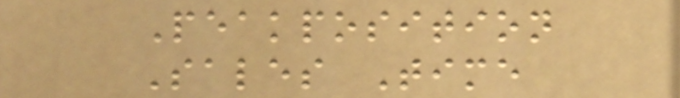Peakposition
Sales Time
